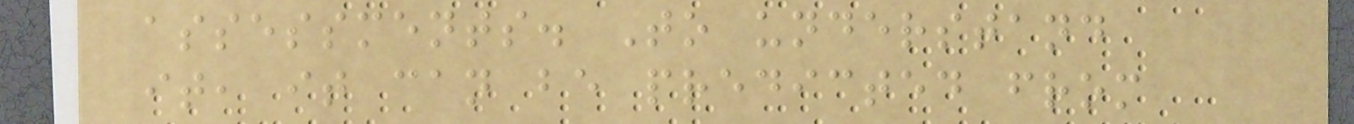assessments. To understand
it, it can be predicted from
